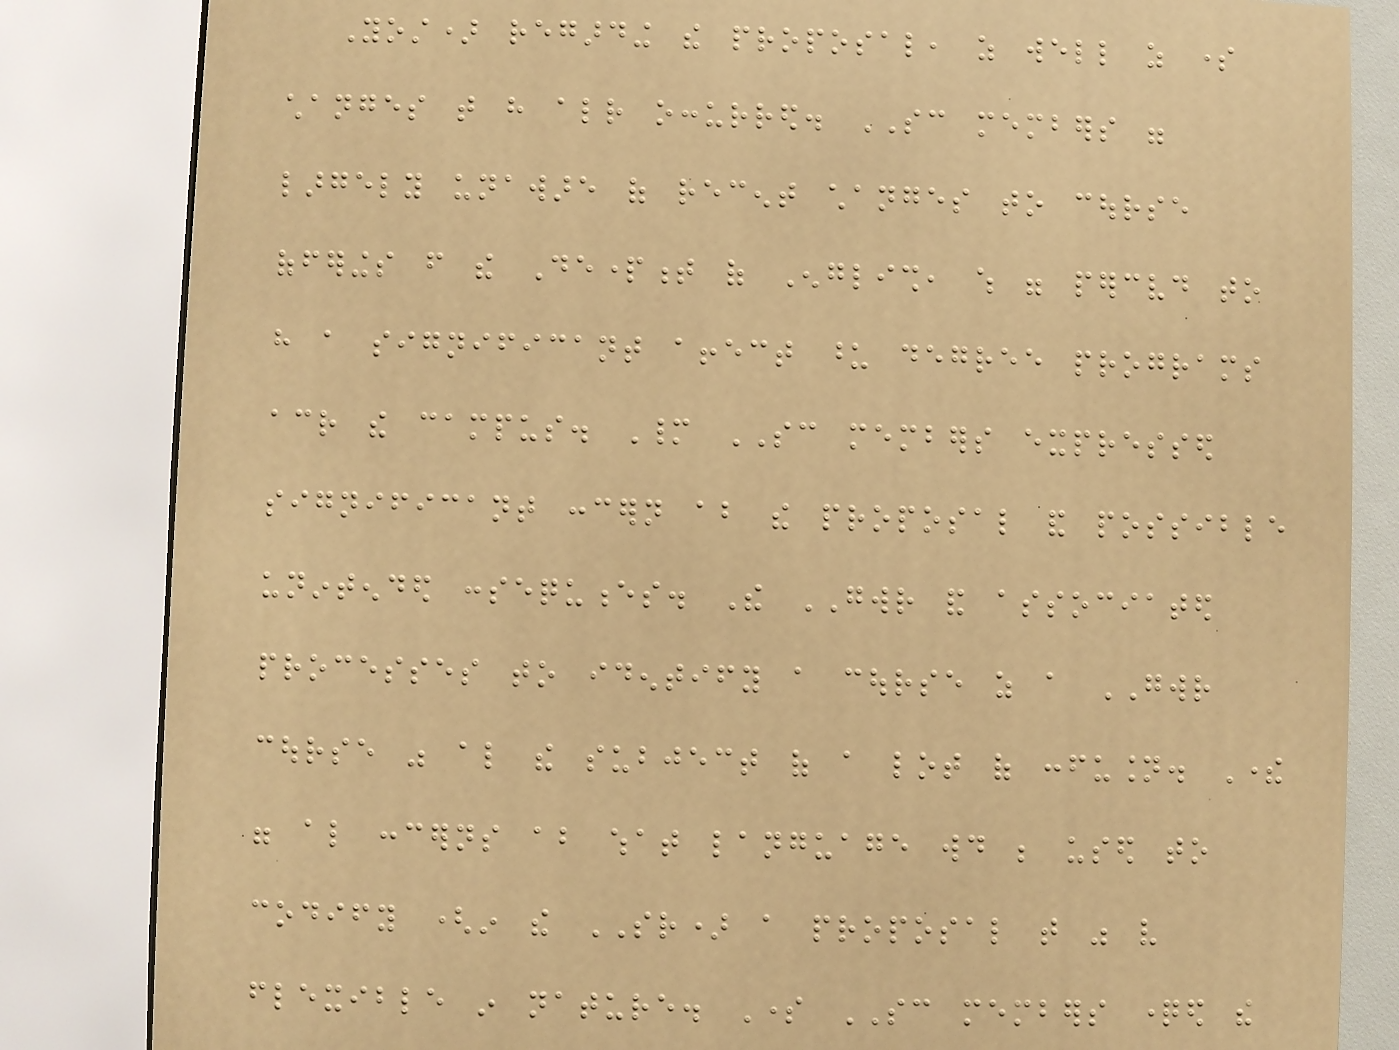Yost) regarding the proposal, as well as some
changes that have already occurred. SC members were
largely unaware of recent changes to course
offerings from the Department of English, which were perceived to
have a significant affect upon degree programs
across the campus. Many SC members expressed
significant concern about the proposal and possible
unintended consequences. The GWR and associated
processes to identify a course as a GWR
course was also the subject of a lot of confusion. There
were also concerns about what language would be used to
codify (in the SR) a proposal that was very
flexible in nature. Some SC members questioned the
